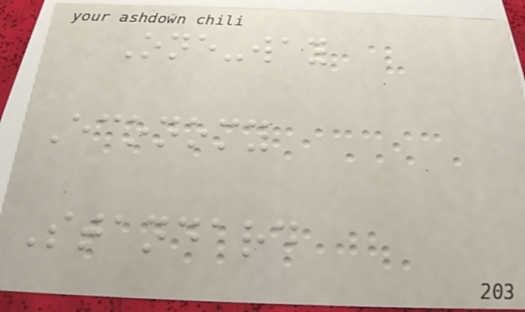One-way
Economy
Standard
